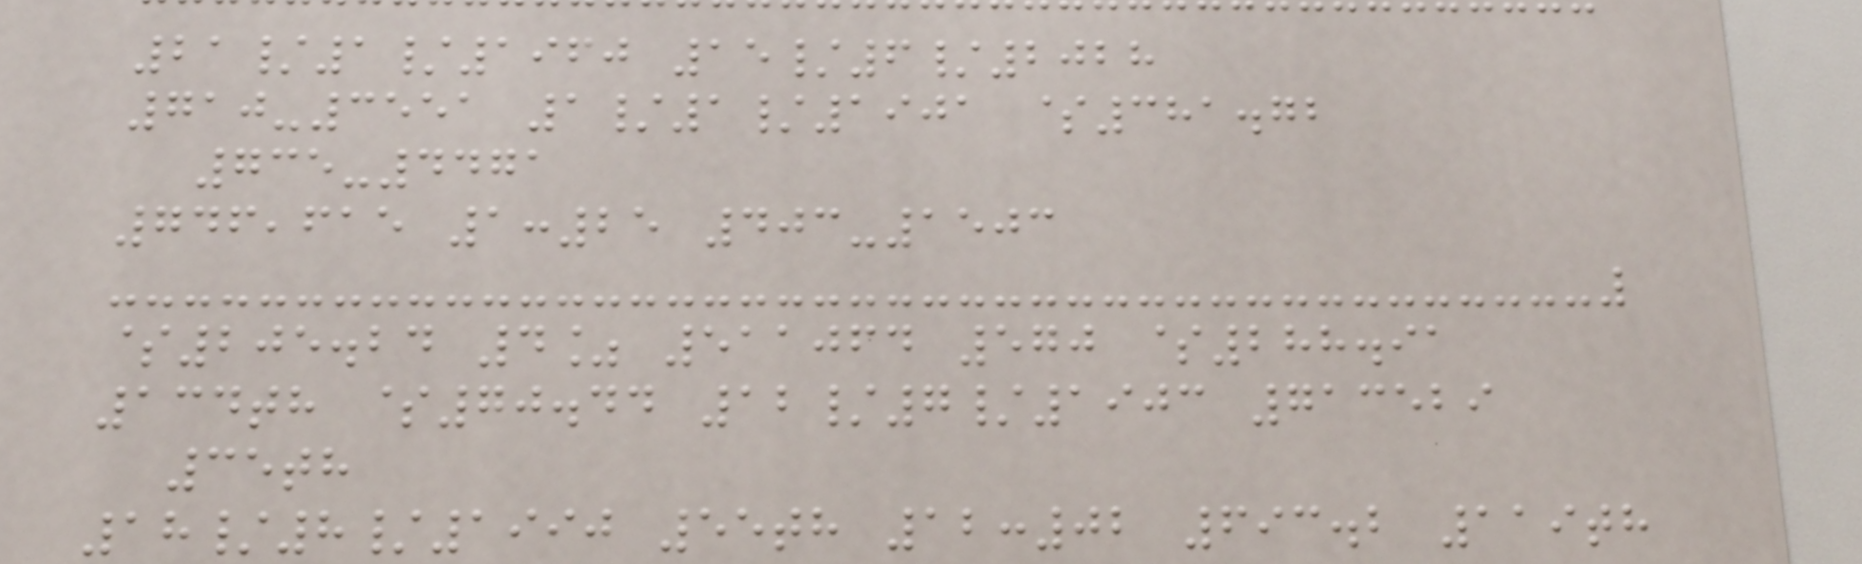21/1/1960 15/6/2028
710-3551 1/1/1901 $381.72
735-4471
746,615 1:25 403-1503
$205.24 4% 511064 570 $288.91
134th $70.44 12/7/1903 713529
35th
18/8/1990 55th 12:02 693.2 119th
